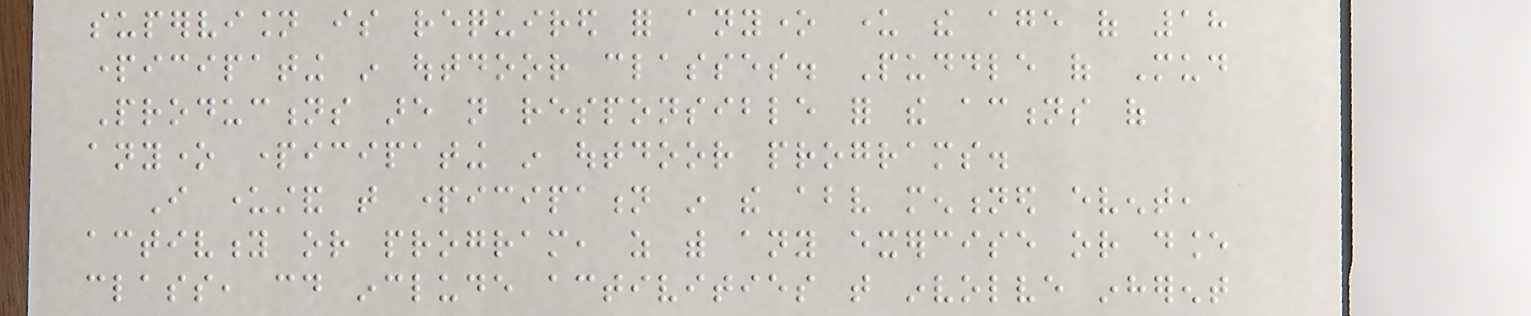supervision is required for anyone under the age of 18
participating in outdoor classes. Puddle of Mud
Productions are not responsible for the actions of
anyone participating in outdoor programs.
I understand that participation in the above mentioned event,
activity or program, as with any exercise or dance
class, could include activities that involve inherent
